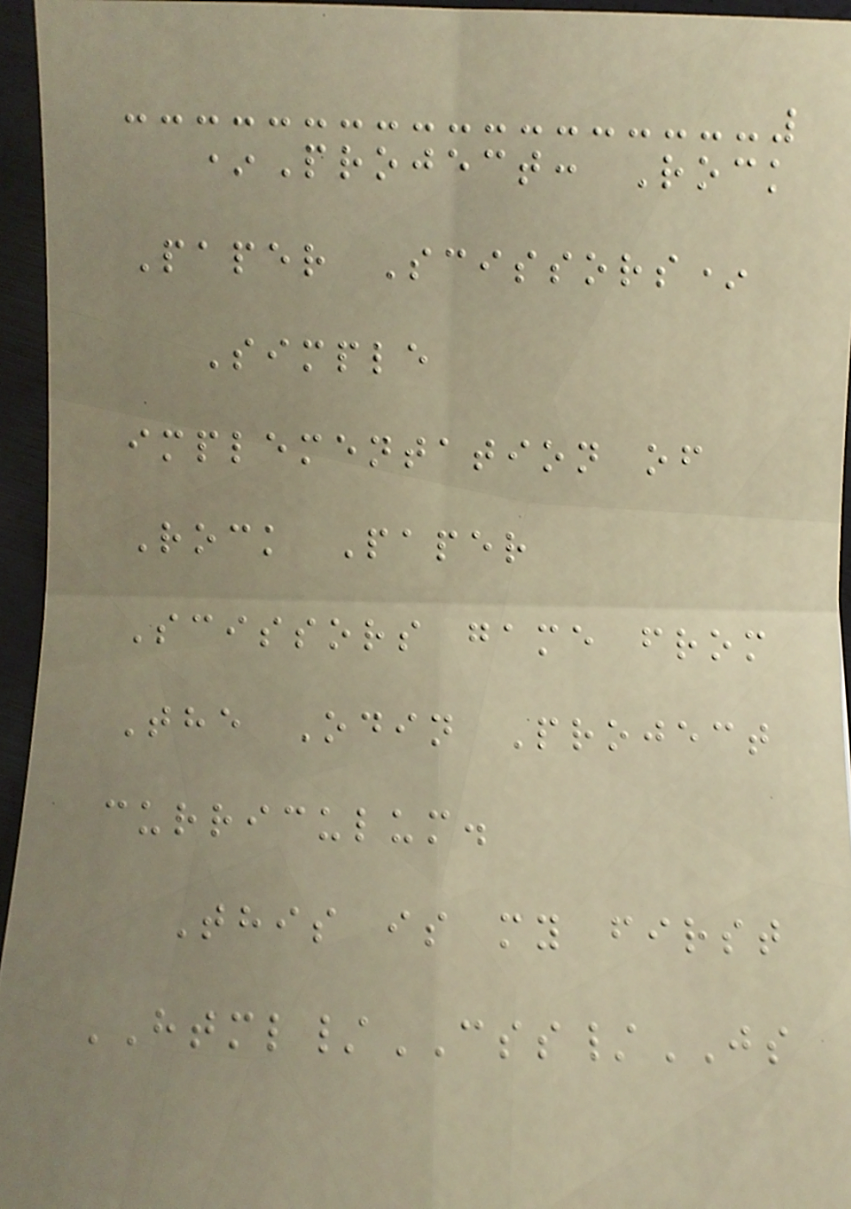*Project: Rock
Paper Scissors*
Simple
implementation of
Rock Paper
Scissors game from
The Odin Project
curriculum.
This is my first
HTML/CSS/JS
